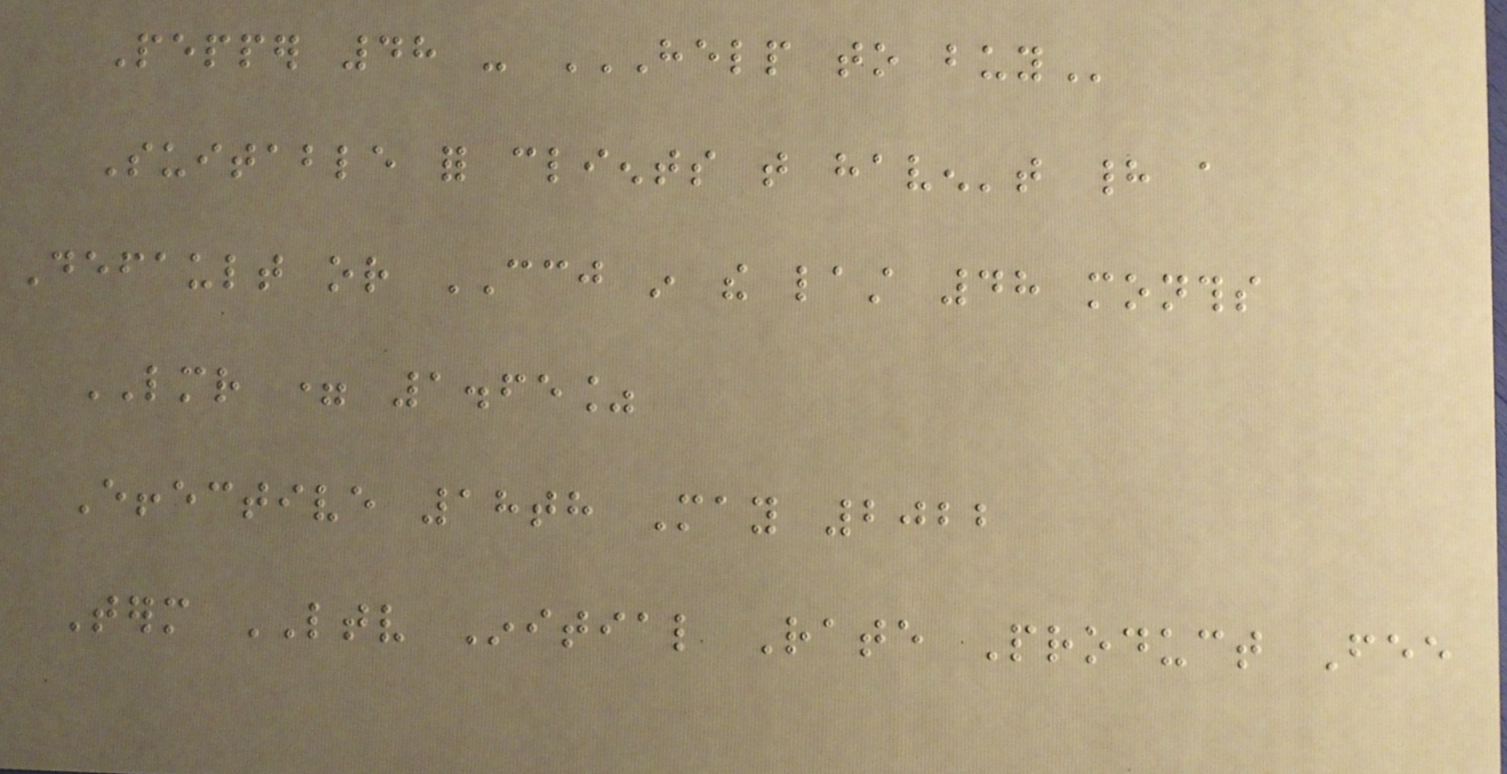Pepper 48 - HELP TO BUY
Suitable for clients that haven't had a
Default or CCJ in the last 48 months
LMR = 1.65%
Effective 18th May 2022
Term LTV Initial Rate Product Fee
